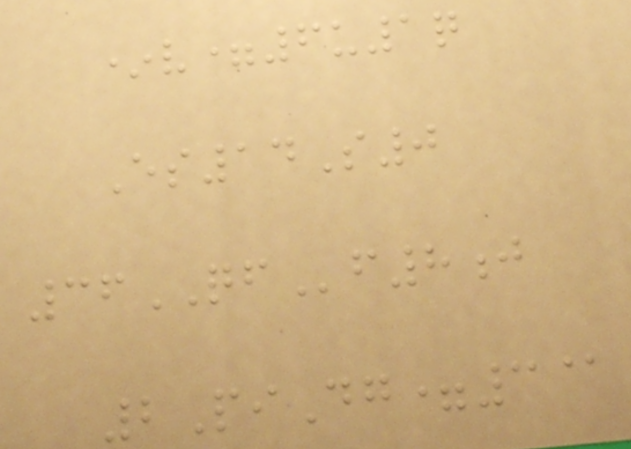*v=6u1q
Es14S0
36QFf8j
2PiDg=3@
